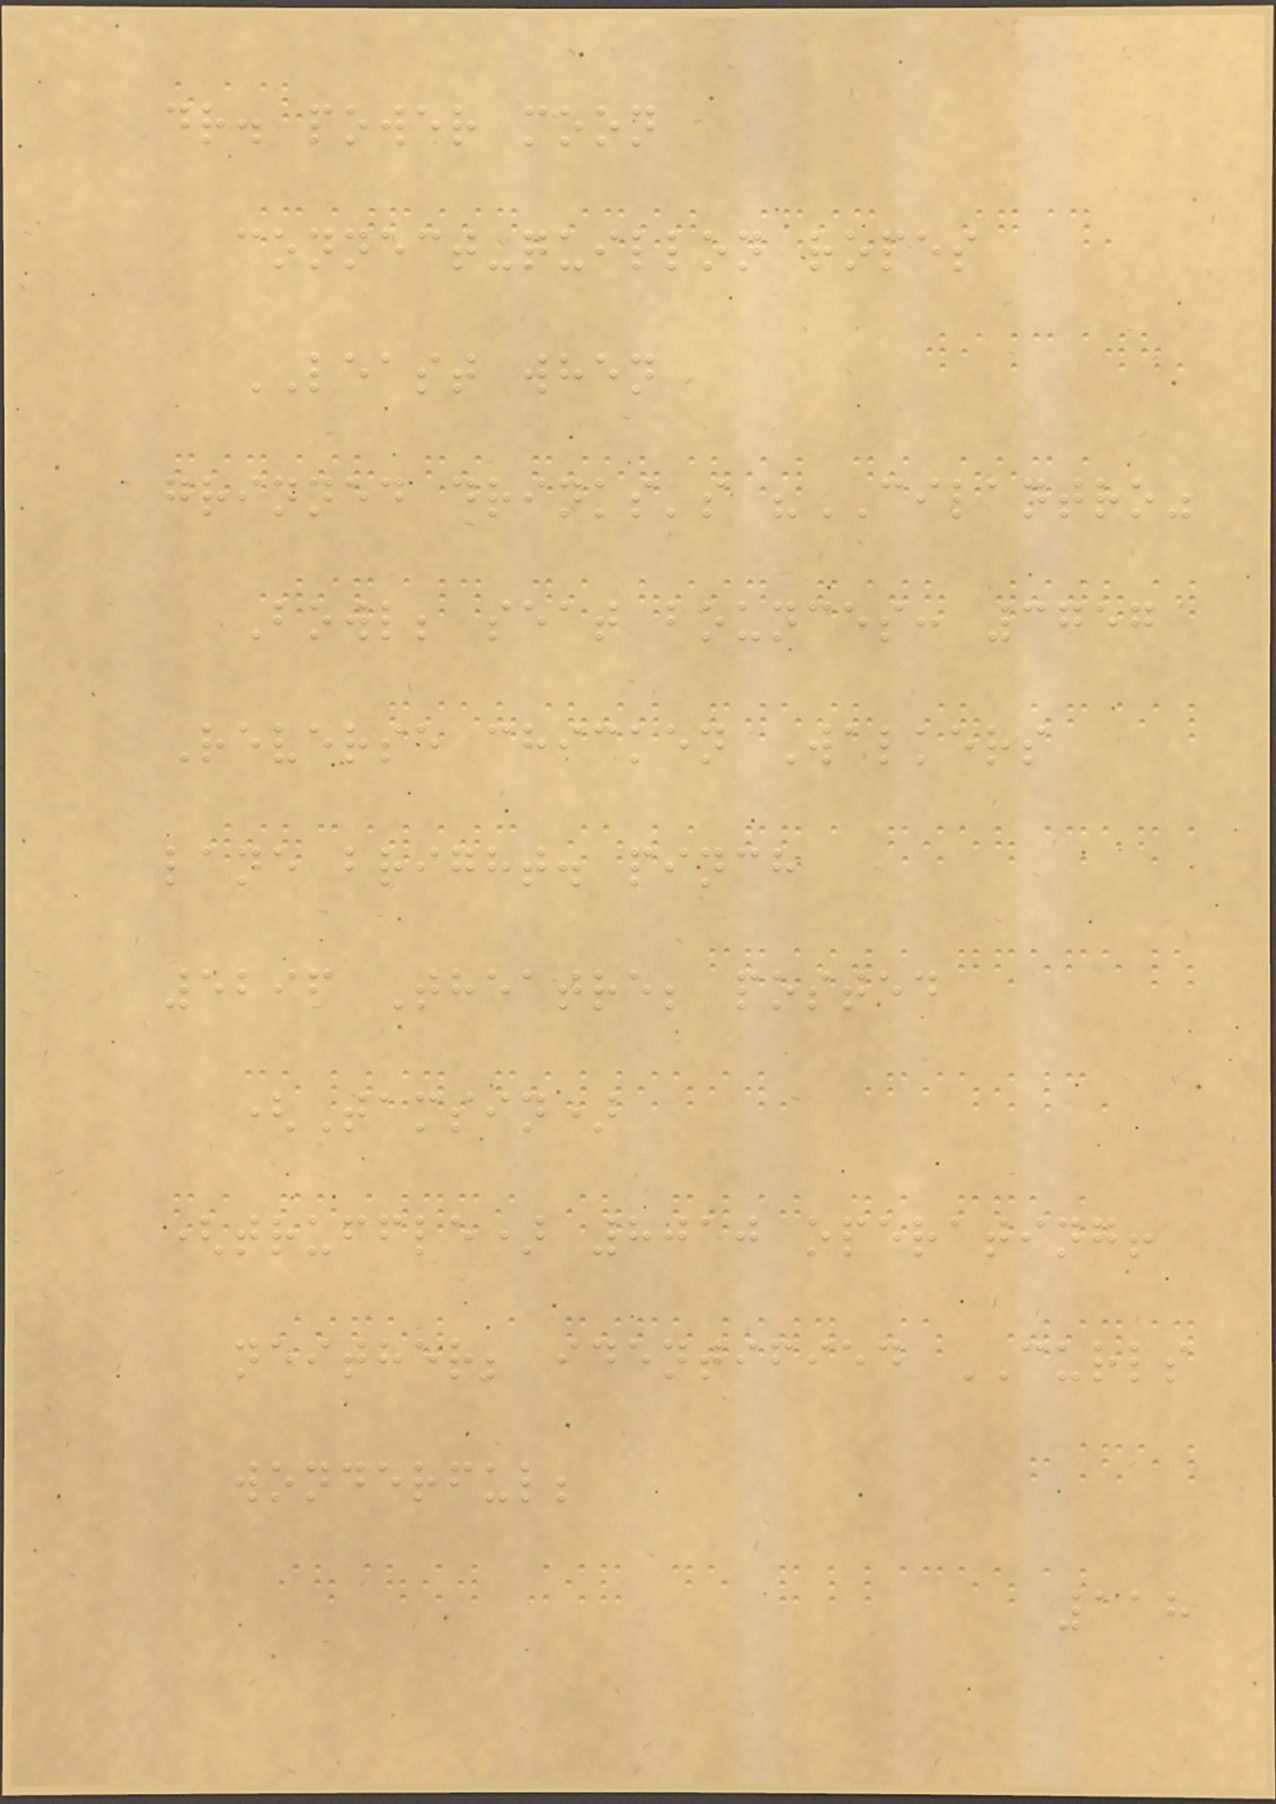dr. power moon
connect-quillon ropes
LEAST when
grinned drinks's "CILANTRO"
Bowl; seat bounces: 3757
Reverse chicken Walkers
lane bright. pinch
5296 Theatre; posted
(Tamsin)
(truffle) 8010 operating!
neither; identified CURLS
wonderful;
118
